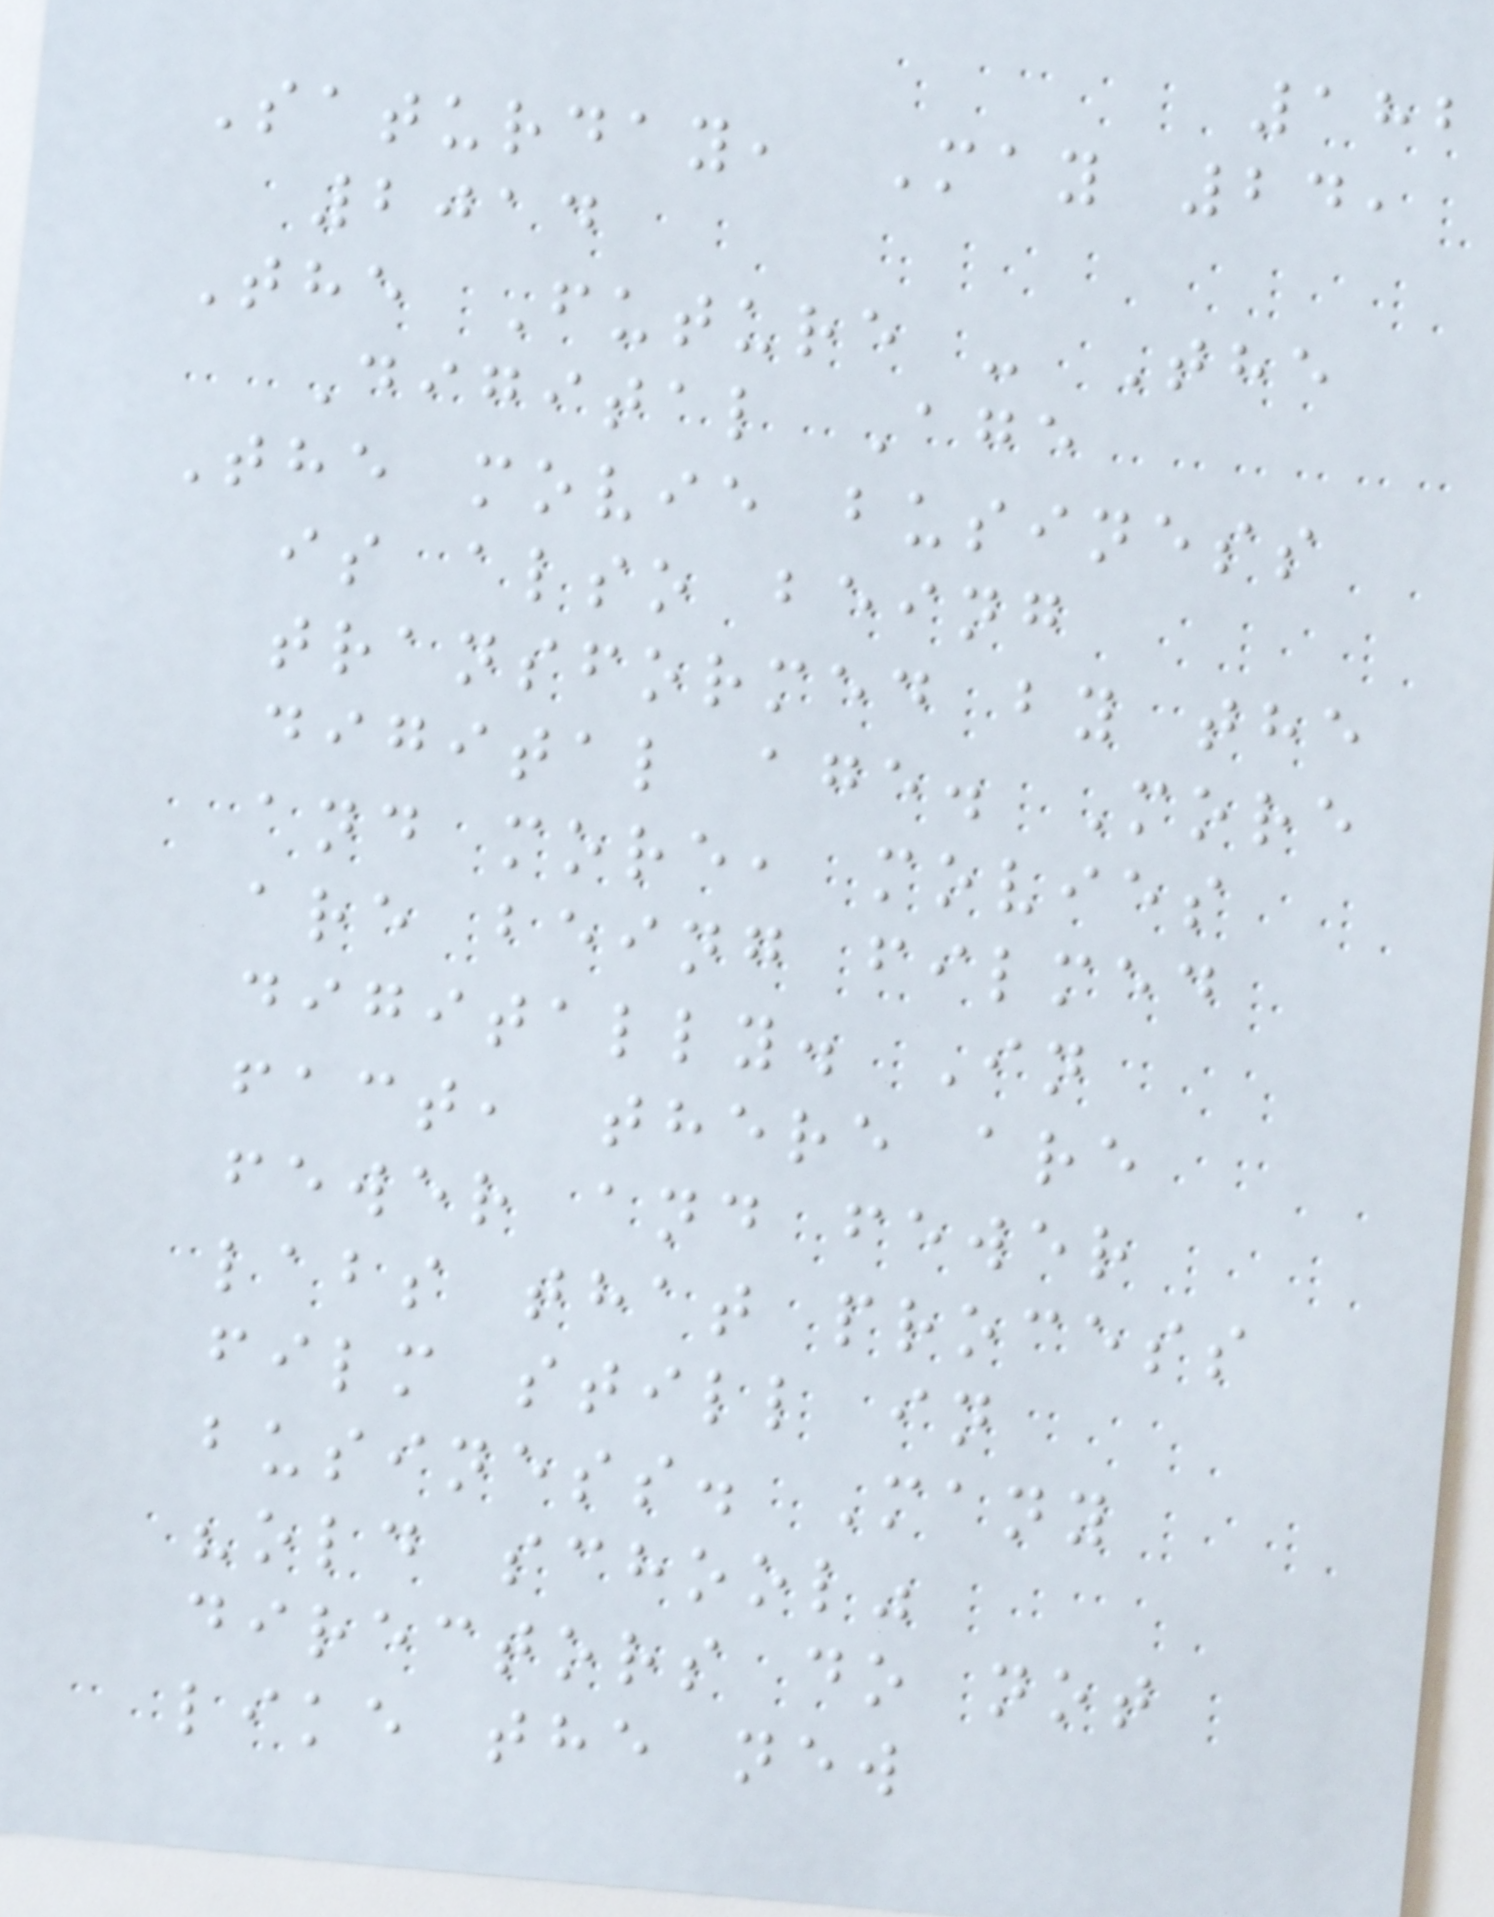182
Saturday, May 24,
2014
The Future - The
Digital Age
The movie business
is also being
transformed by the
digital age. More
and more, movies
are being filmed
digitally. In
fact, there are
fewer and fewer
labs that process
film still in
business. Many
"old school"
directors do not
like the new
